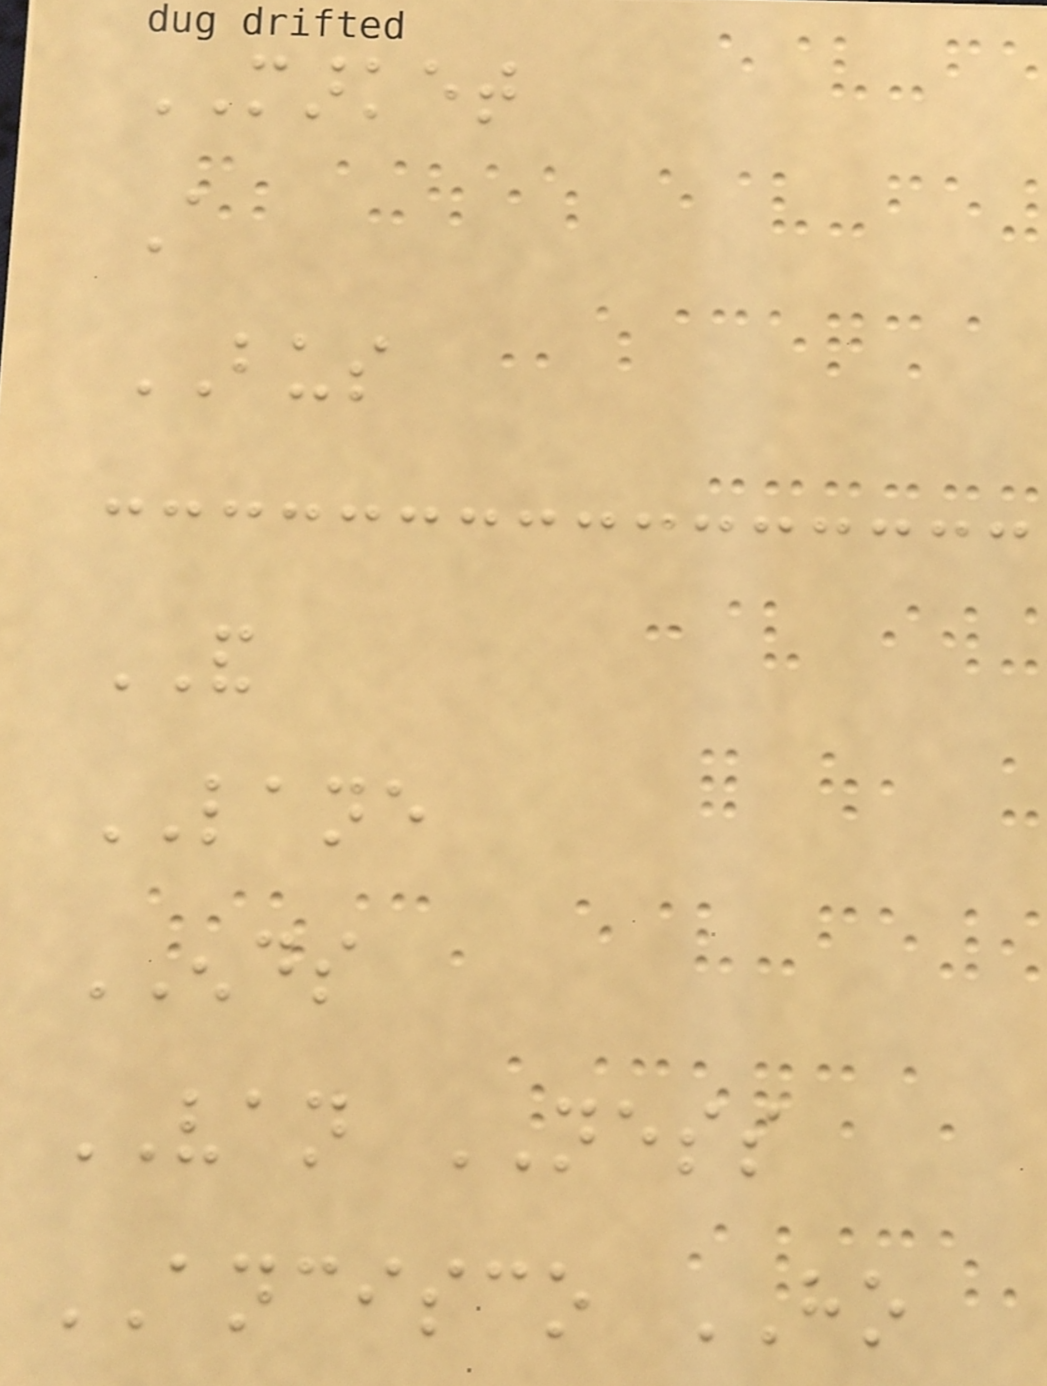MARKET
A
BUS
AND
LANE
ENDS
VAN NESS
ANCISCO HO
